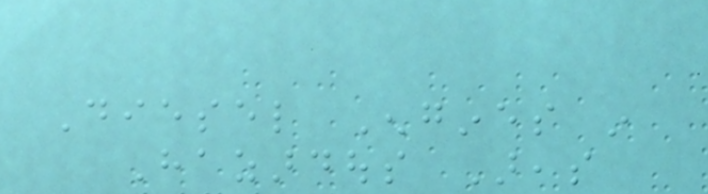Diesel Engines in
Hazardous Areas
